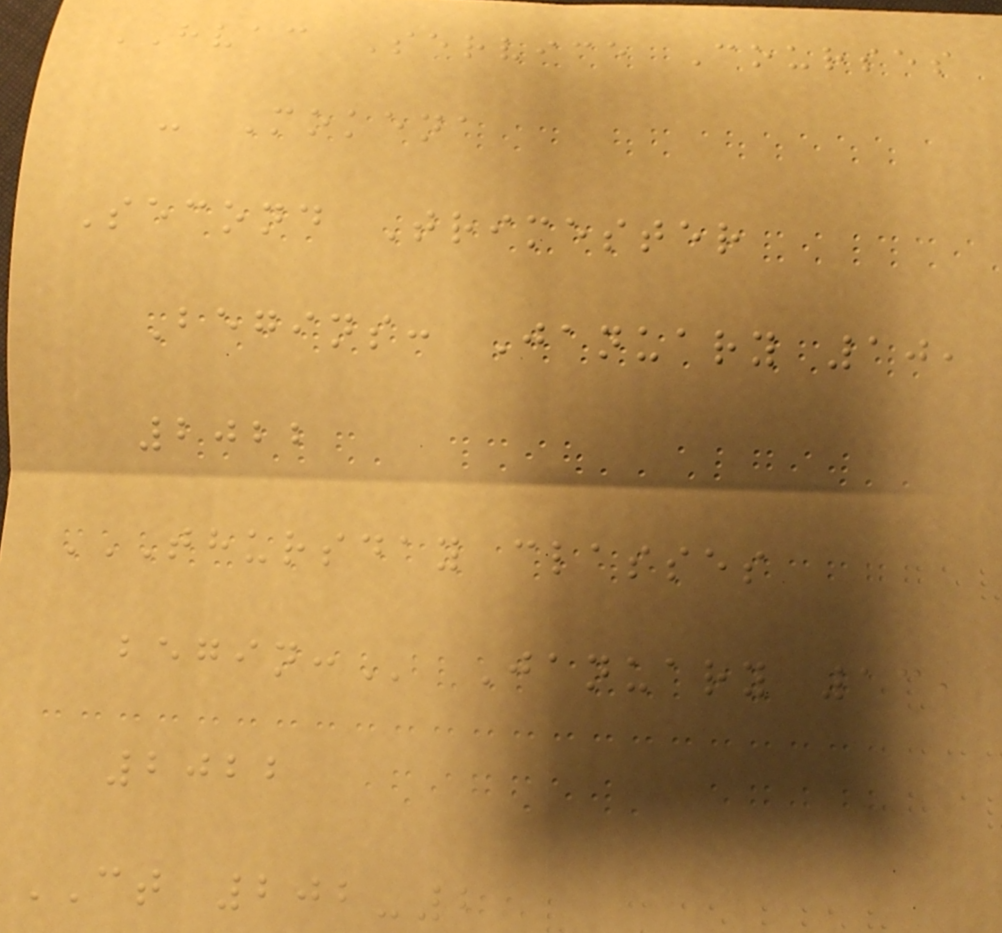HVAC Service Courses
- Mokena
Second Trimester
Begins: January 10,
2022
THURSDAY CLASSES
BEGIN: January 13,
2022
CT 202-2
